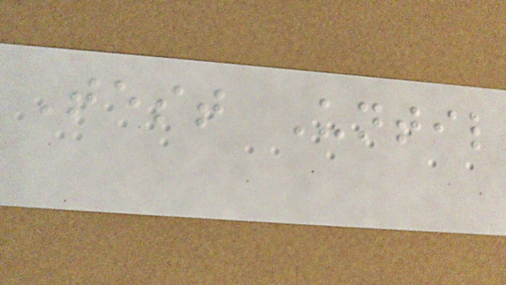Test Until
